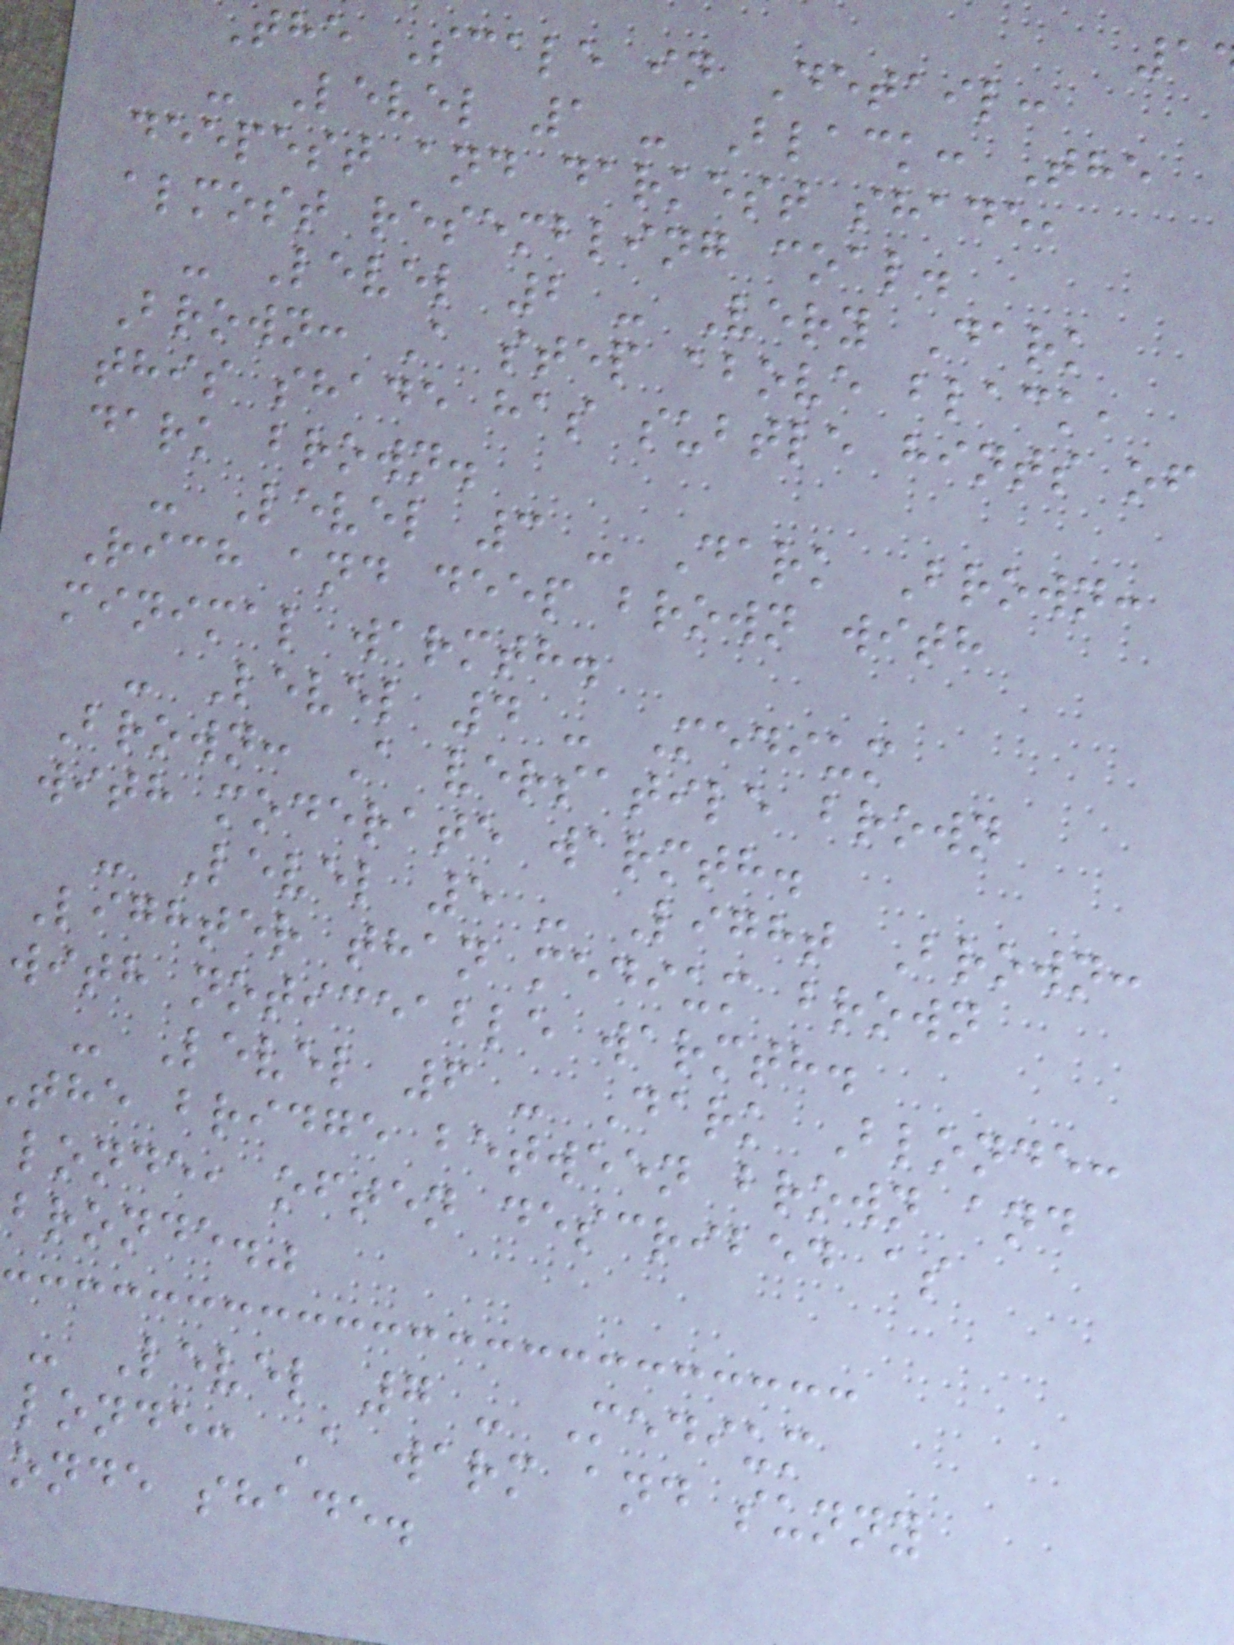The Scale in Detail:
- Level 1 - Black: The
deepest and darkest shade,
almost resembling coal.
- Level 2 - Very Dark
Brown: A step above black,
this shade has subtle hints of
dark brown.
- Level 3 - Dark Brown:
Rich and deep brown with
minimal warmth.
- Level 4 - Medium
Brown: A versatile brown
with moderate warmth.
- Level 5 - Light Brown:
Lighter than medium brown
with noticeable warmth.
- Level 6 - Dark Blonde:
the bridge between brown and
londe, often described as
bronde."
- Level 7 - Medium
londe: A warm and sunny
onde shade.
